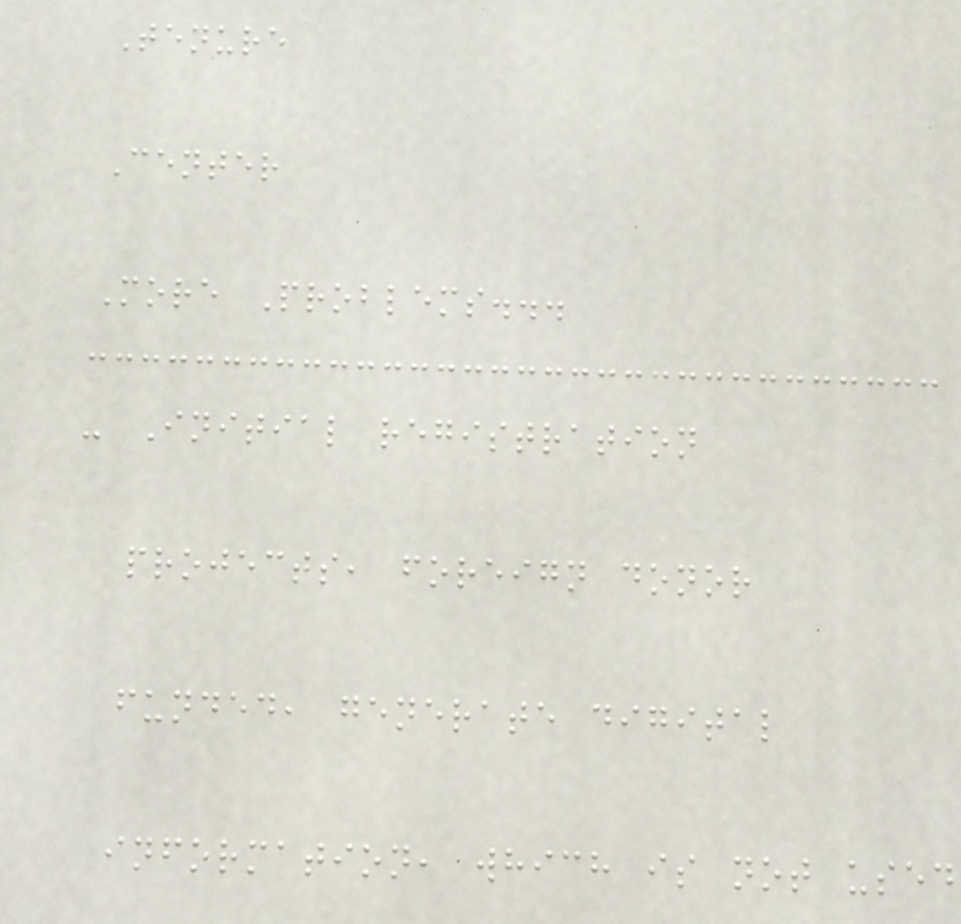Tenure
Center
More Problems...
- Initial registration
projects, foreign donor
funded, generate digital
information, which is not used
